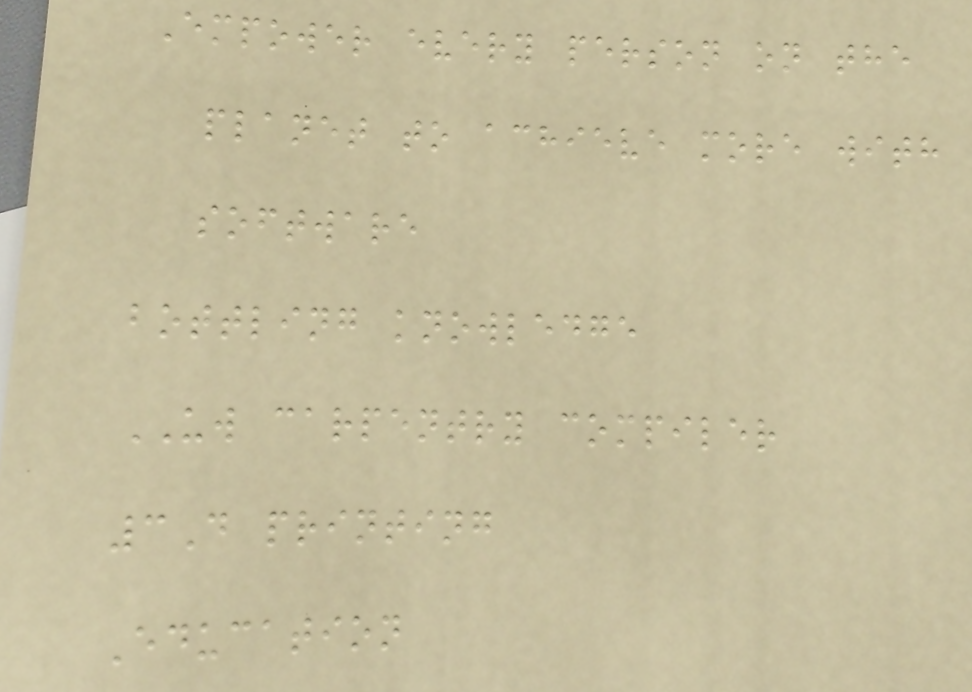Empower every person on the
planet to achieve more with
software
bottling knowledge
UW carpentry compiler
3D printing
Education
